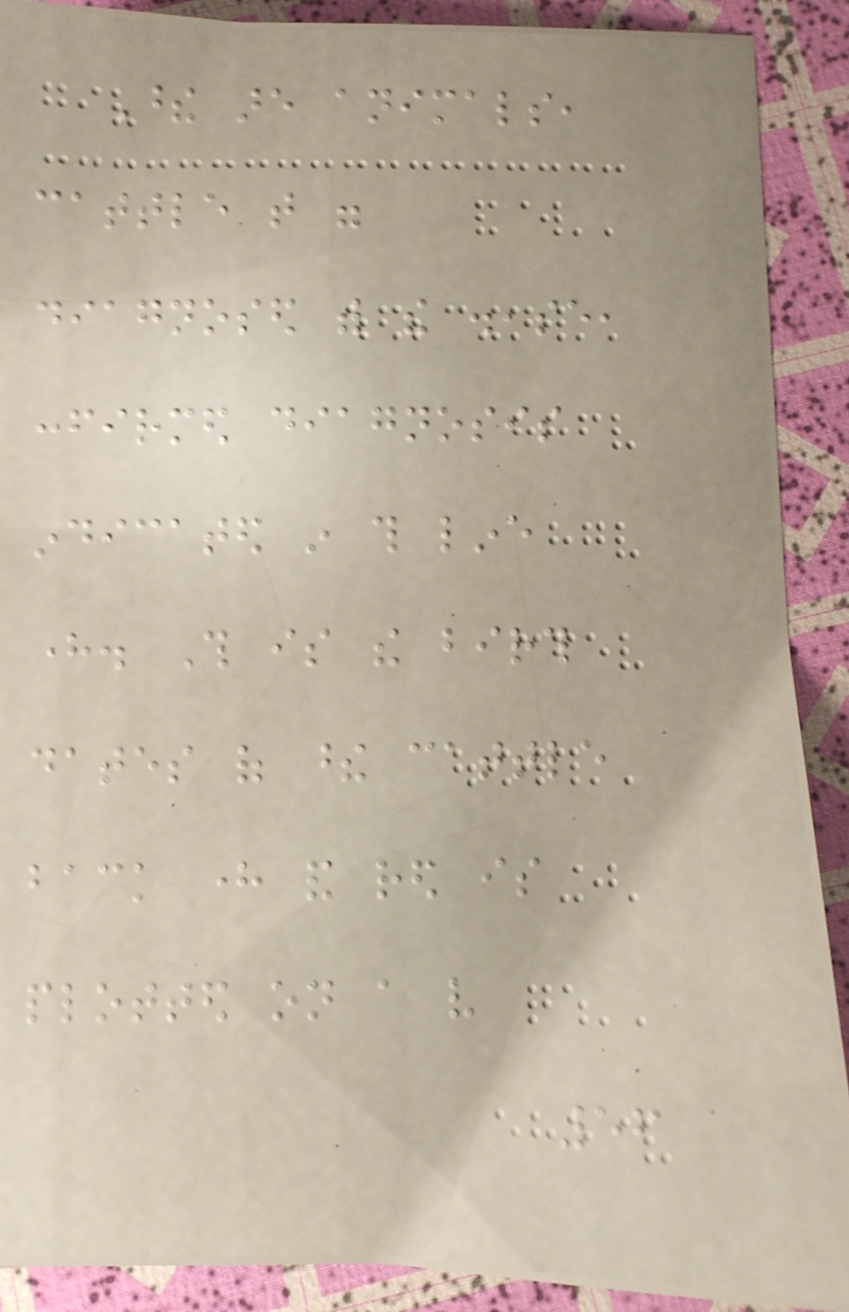These are animals,
cattle that were
diagnosed with the disease,
confirmed diagnosis
indicated in this line
here. This is the birth
dates of these cattle
back here and red is
plotted on a very
56
